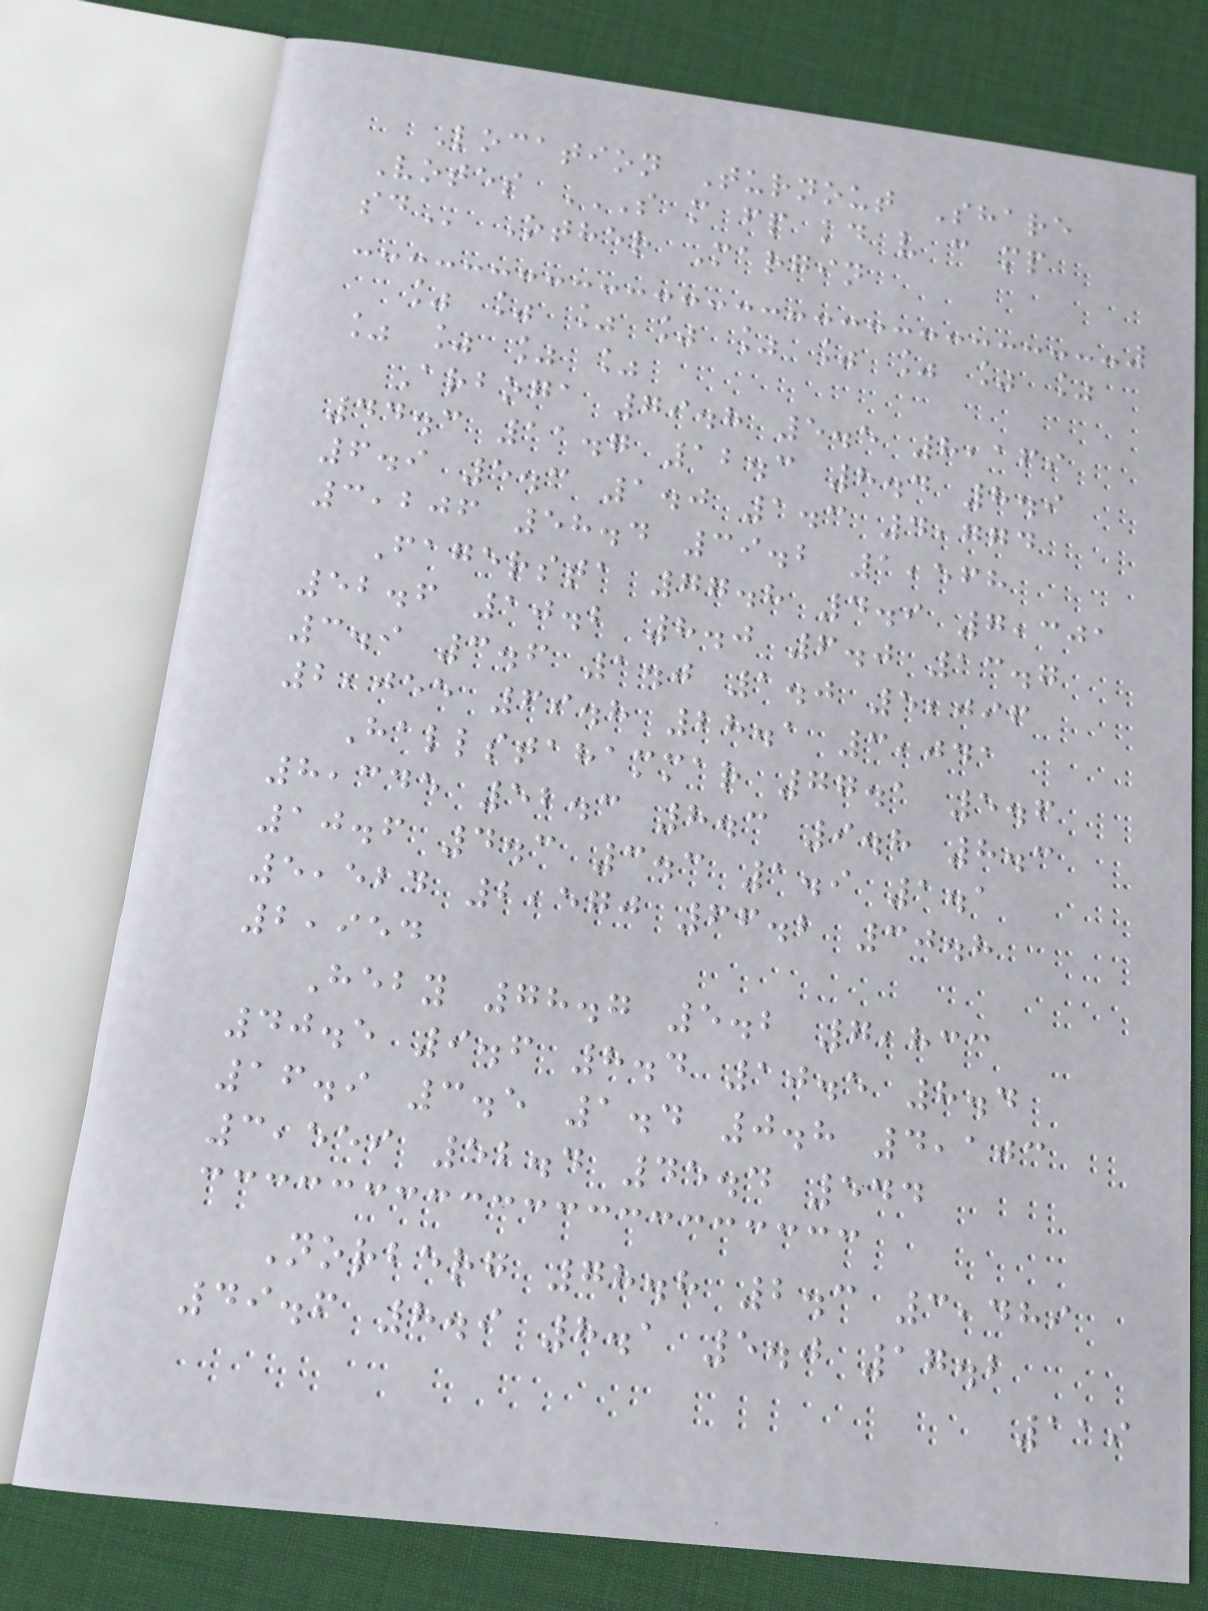Location Turnout Share
Votes S M FP KD V C MP
SD Other Margin
% % % % % % % % %
% % % %
Arboga 79.8 5.5 8,169
44.3 11.7 12.3 8.4 8.9
6.9 5.3 1.0 1.3 4,774
3,206 58.4 39.2 1,568
Fagersta 77.8 4.9 7,301
52.6 10.2 8.0 6.0 13.7
3.9 3.6 1.0 1.0 5,096
2,055 69.8 28.1 3,041
Hallstahammar 77.1 5.6
8,345 52.3 8.3 9.8 8.3
10.6 4.3 3.3 1.9 1.1
5,524 2,570 66.2 30.8
2,954
Heby 78.7 5.2 7,833
40.5 9.6 8.4 10.5 8.4
16.9 3.5 1.4 0.8 4,103
3,559 52.4 45.4 544
Norberg 78.8 2.3 3,489
49.6 8.9 8.1 5.0 17.2
119
